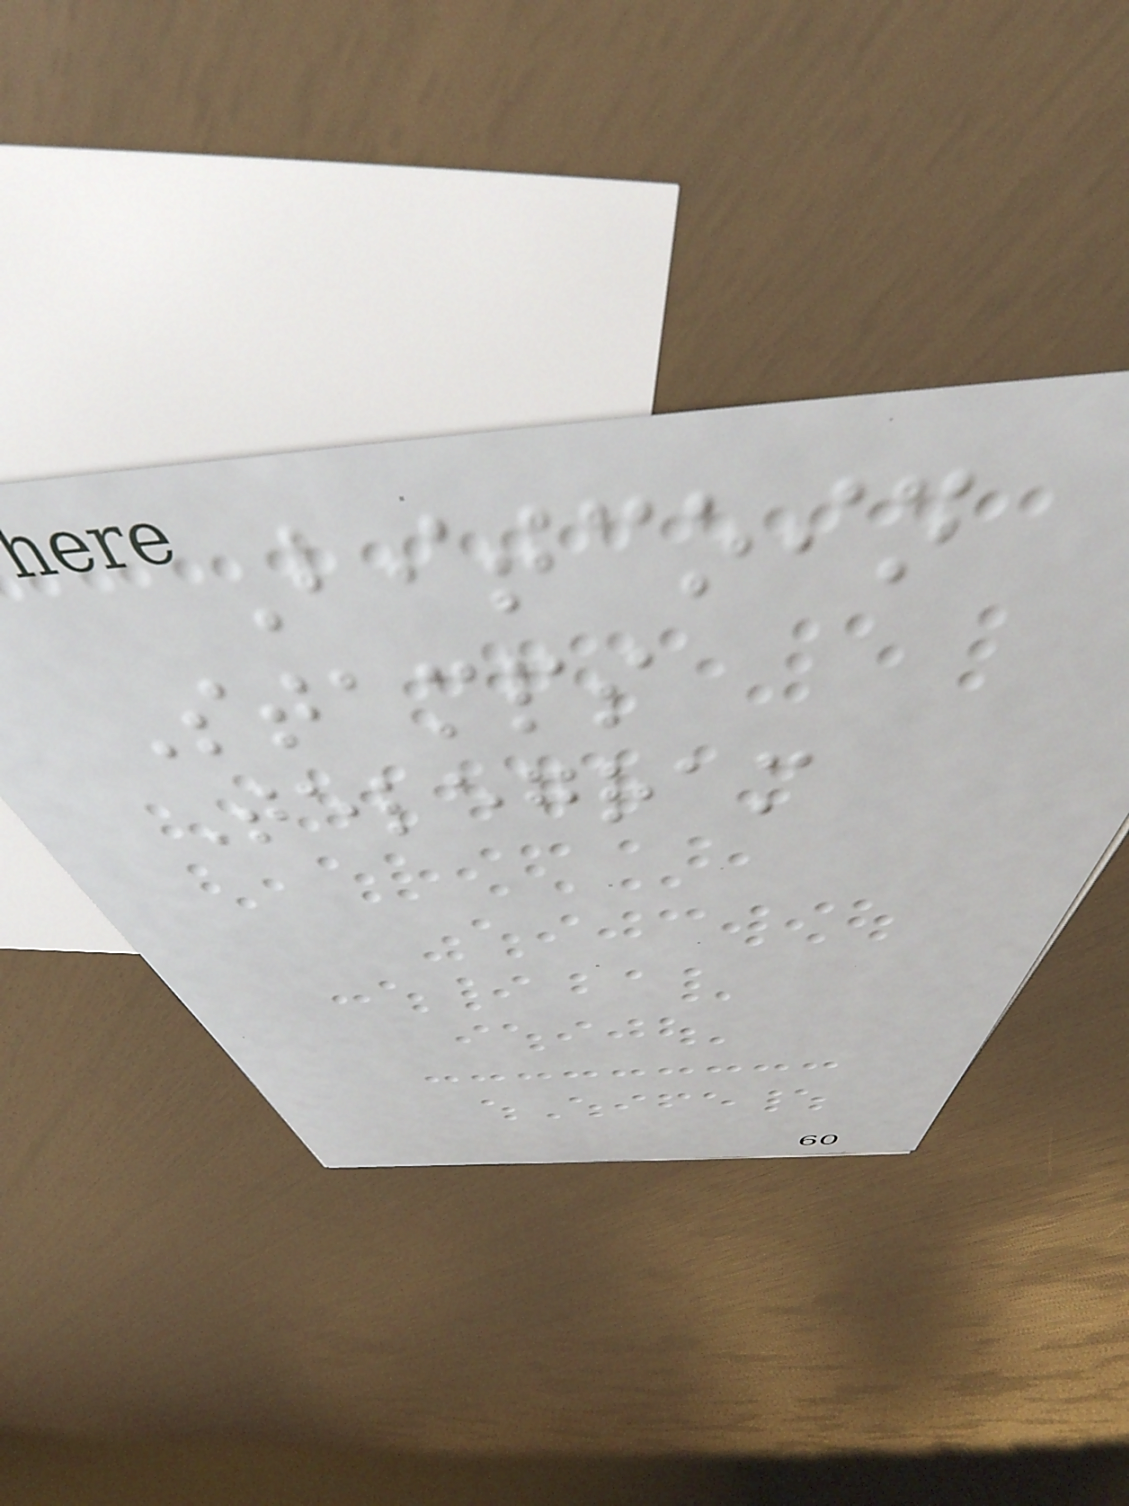Bitcoin
Stamps
Telegram
